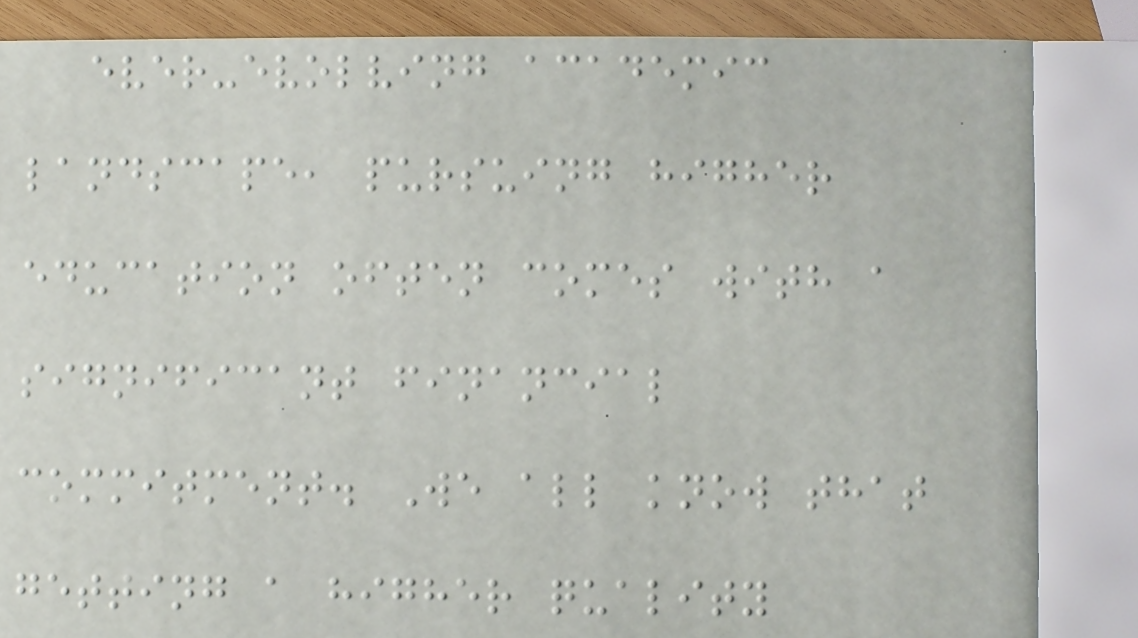ever-evolving academic
landscape, pursuing higher
education often comes with a
significant financial
commitment. We all know that
getting a higher quality
